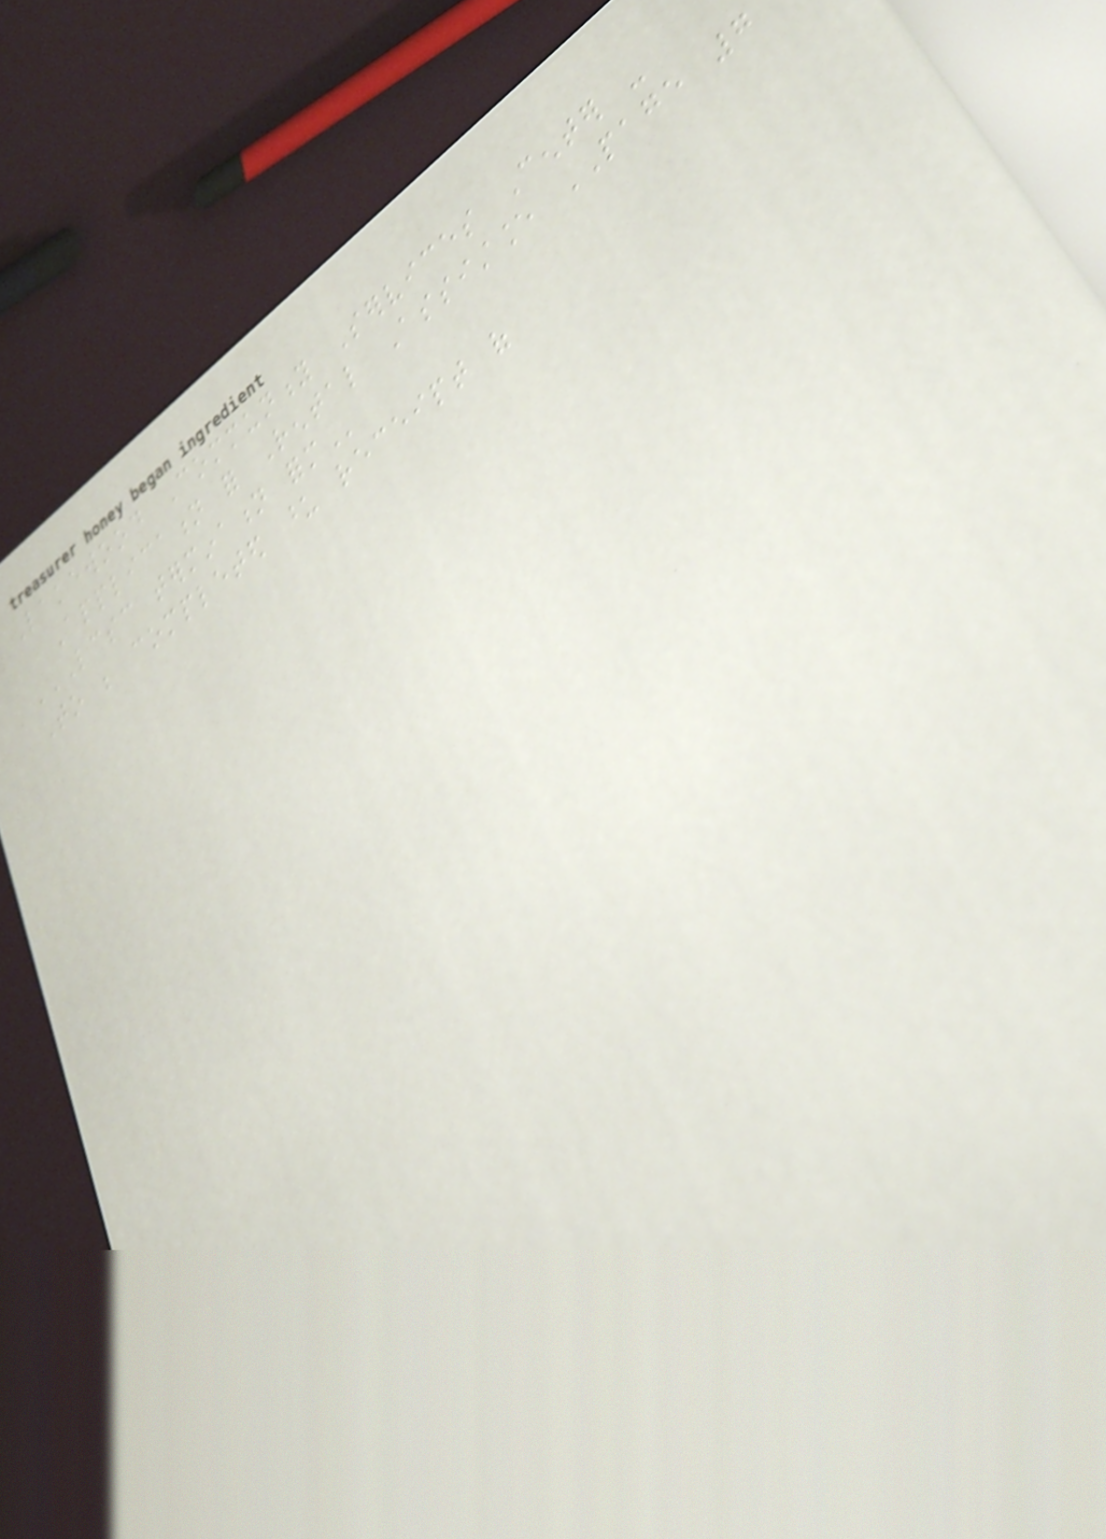Lakewood Community Services Center -
Application for Rental Assistance PAGE 7
LCSC TERMINATION FORM
To be completed upon receipt of
